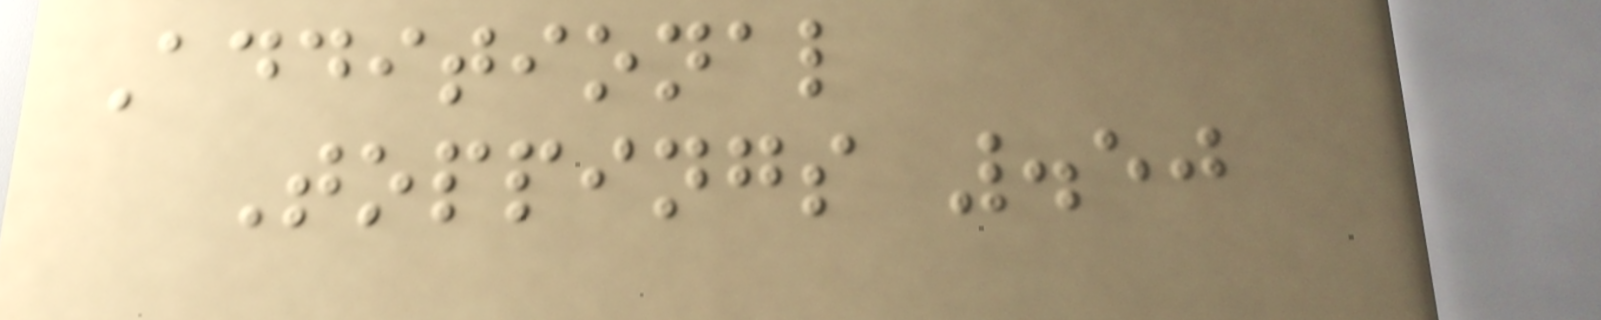Additional
Toppings .50
